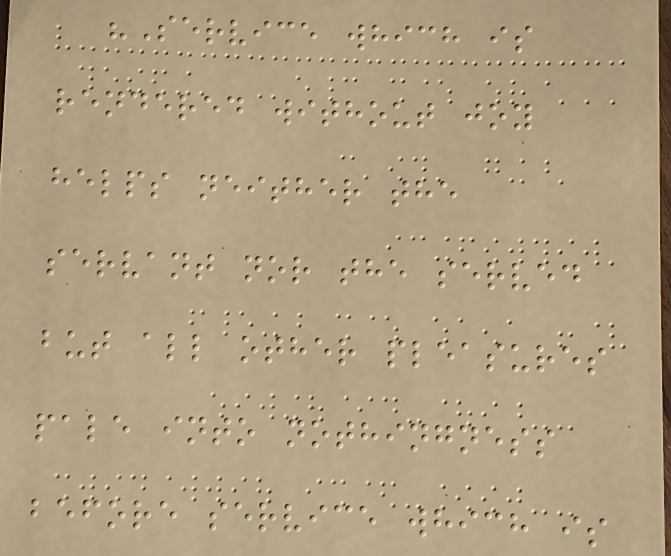"Service which is
rendered without joy
helps neither the
servant nor the served
but all other pleasures
pale into nothingness
before service which is
